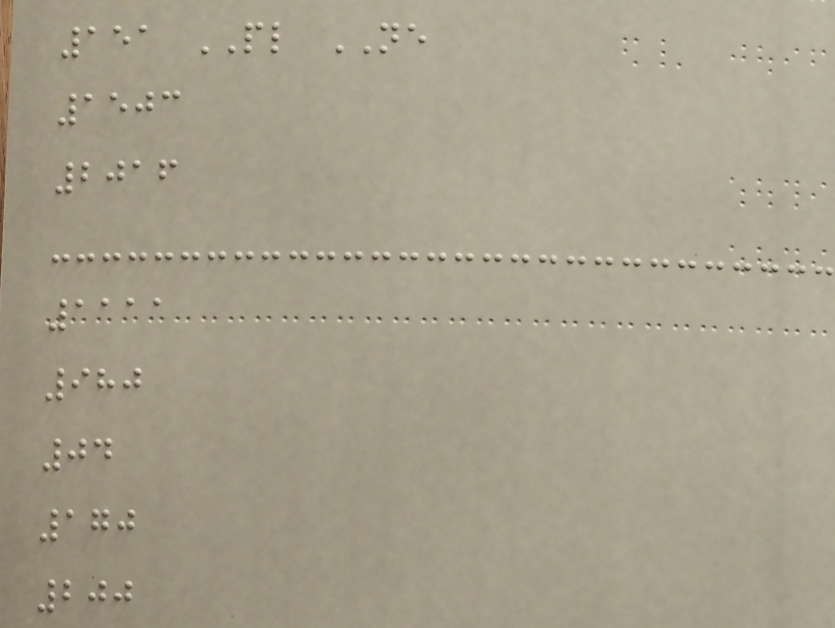151 PL NE
1503
2016
1111
980
04
170
200
